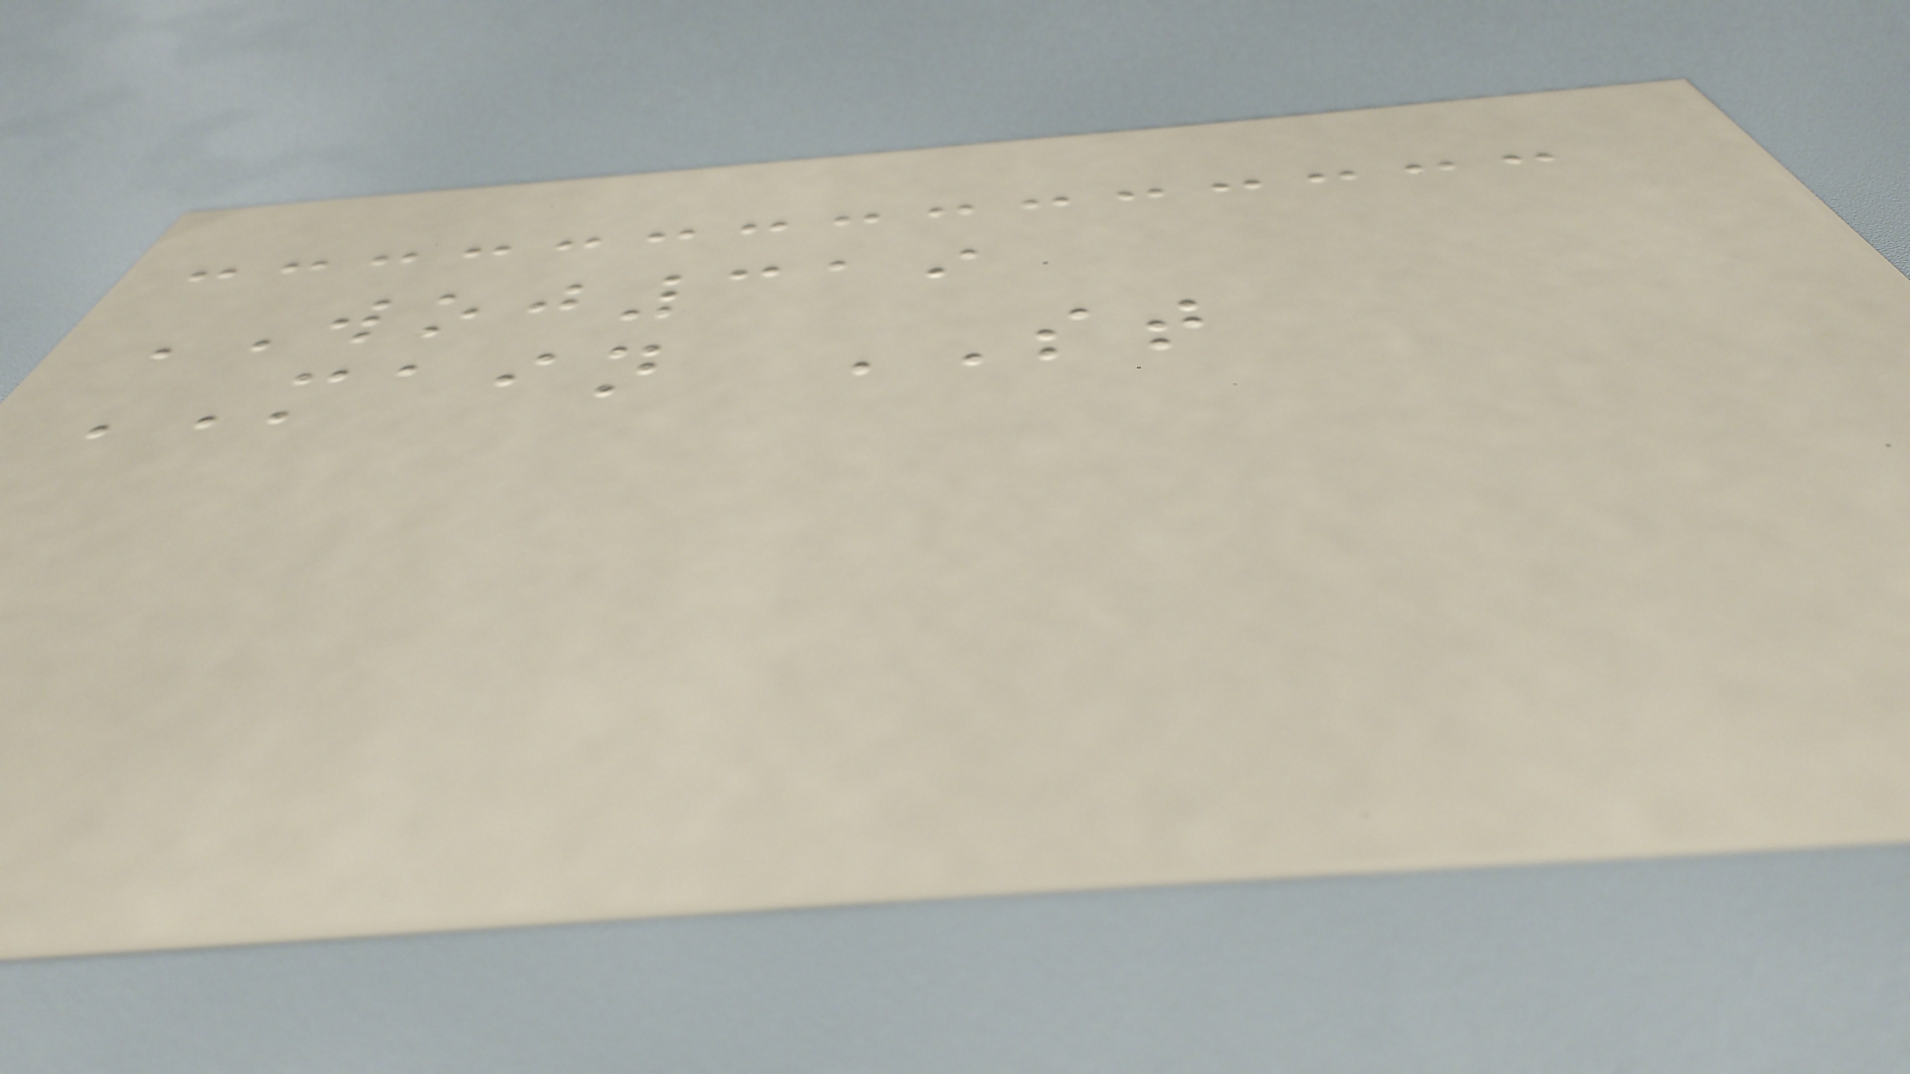WOJ319
MAIN ST
